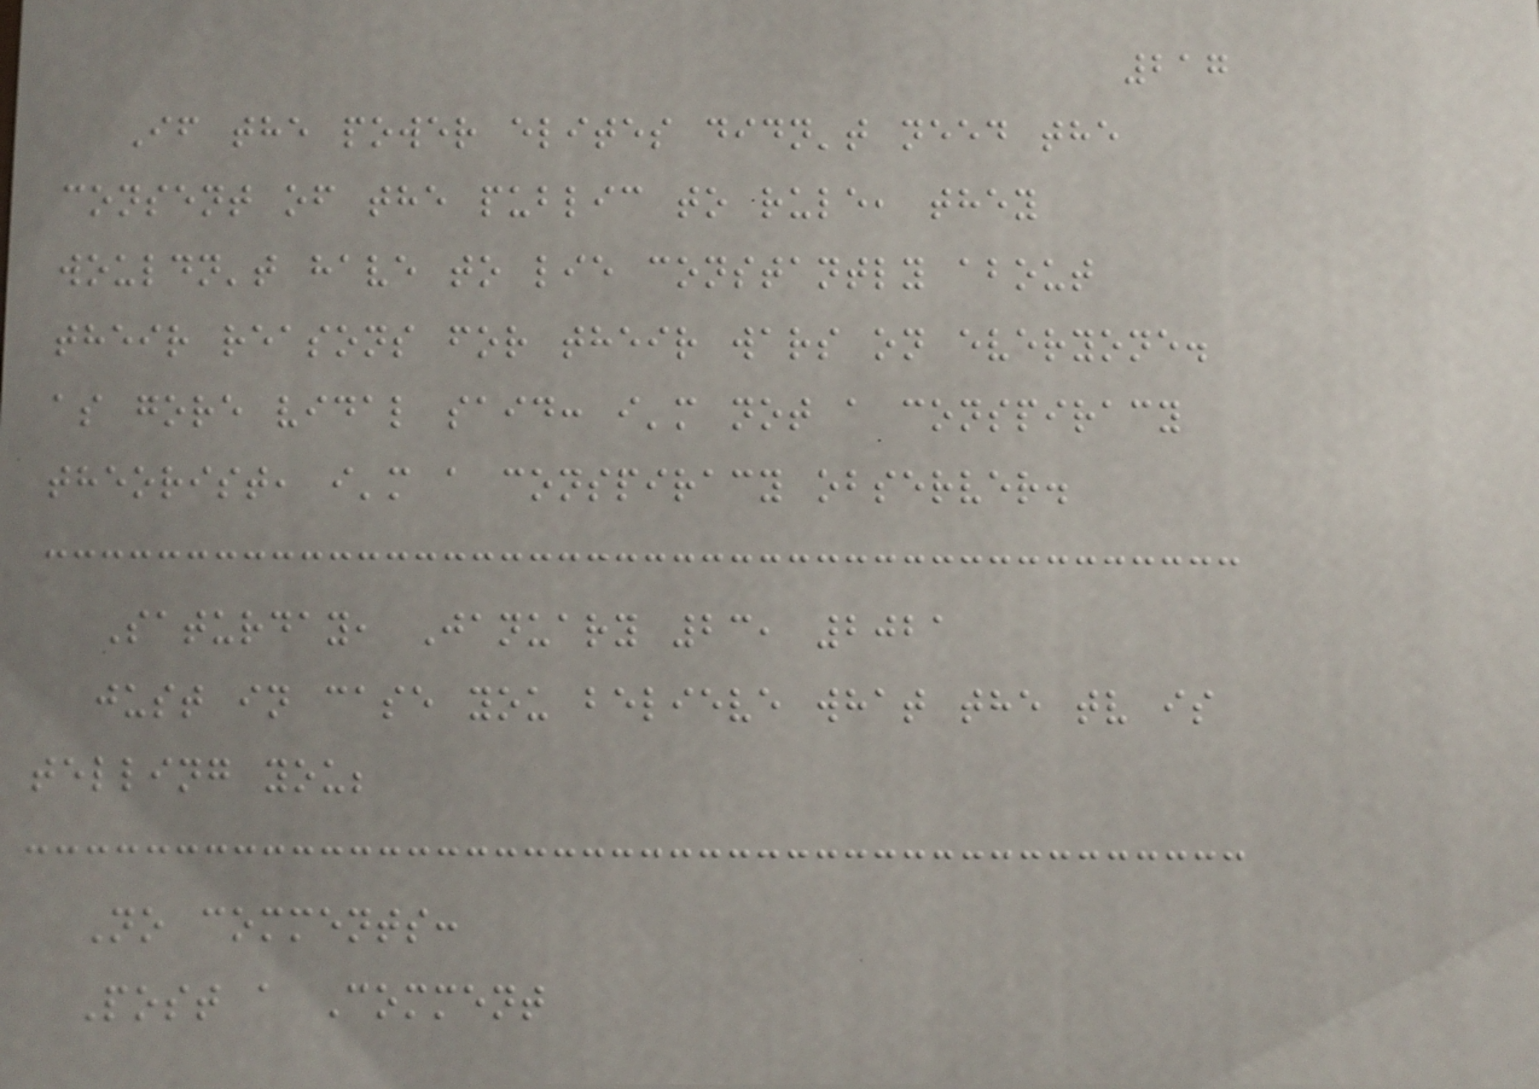217
If the power elites didn't need the
consent of the public to rule, they
wouldn't have to lie constantly about
their reasons for their wars on everyone.
as gore vidal said: i'm not a conspiracy
theorist, i'm a conspiracy observer.
Saturday, January 23, 2021
just in case you believe what the tv is
telling you;
No comments:
Post a Comment
